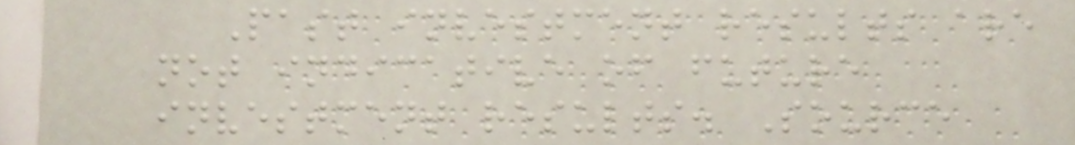Past investment results are
not indicative of future
investment results. Source
